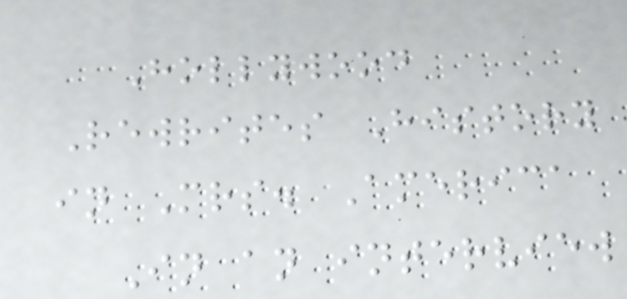Hollywood
Rewrites History
in Mrs. America
In an interview
